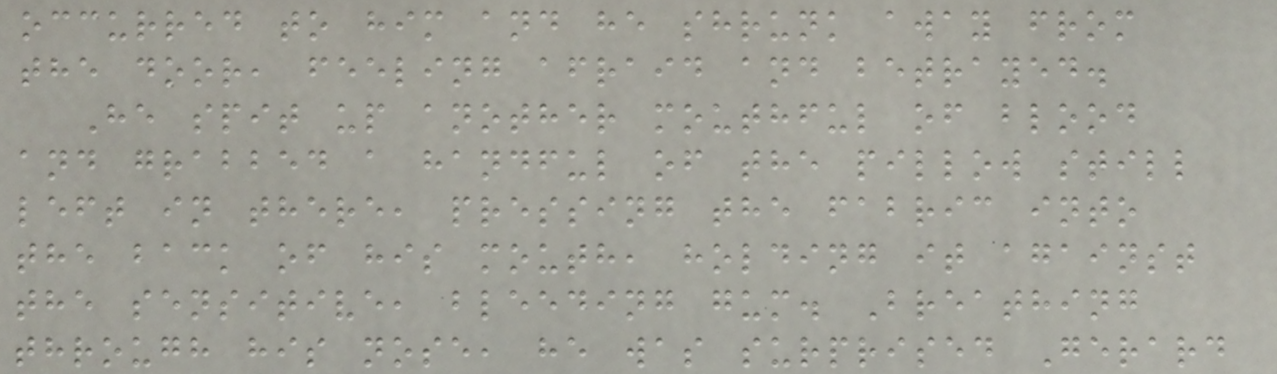occurred to him and he shrunk away from
the door, feeling afraid and betrayed.
He spit up another mouthful of blood
and grabbed a handful of the pillow still
left in there, pressing the fabric into
the back of his mouth, holding it against
the sensitive, bleeding gum. Breathing
through his nose, he was surprised Gerard
